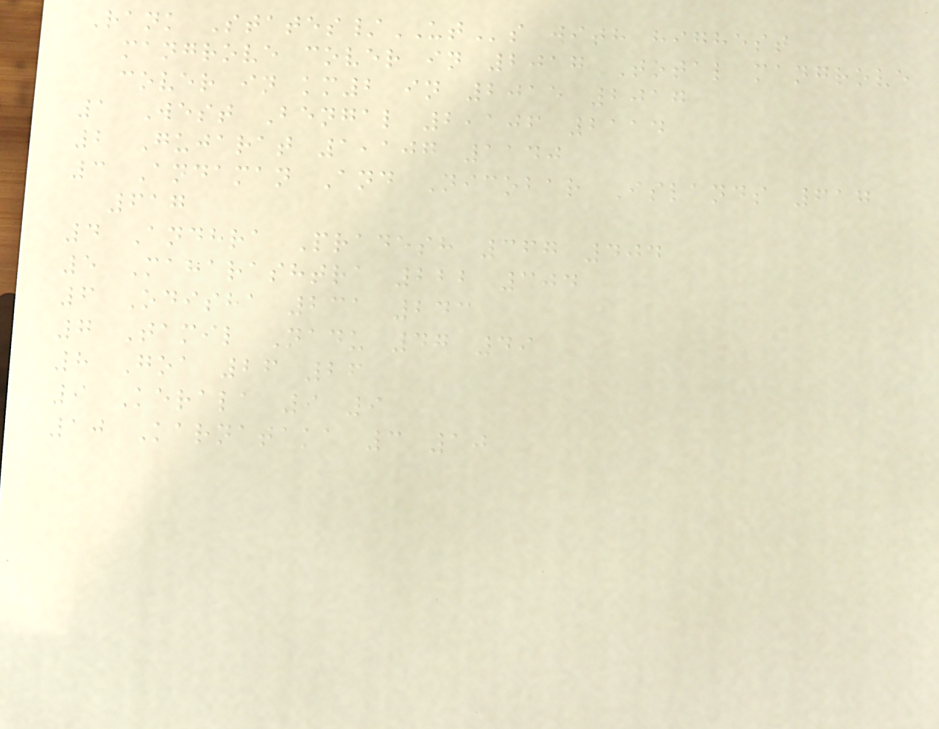Rank States/UTs with highest
mangrove cover in 2017 Total mangrove
cover in km2 in 2015 2017
1 West Bengal 2,106 2114
2 Gujarat 1,107 1140
3 Andaman And Nicobar Islands 617
617
4 Andhra Pradesh 367 404
5 Maharashtra 222 304
6 Odisha 231 243
7 Tamil Nadu 47 49
8 Goa 26 26
9 Kerala 9 9
10 Karnataka 3 10
